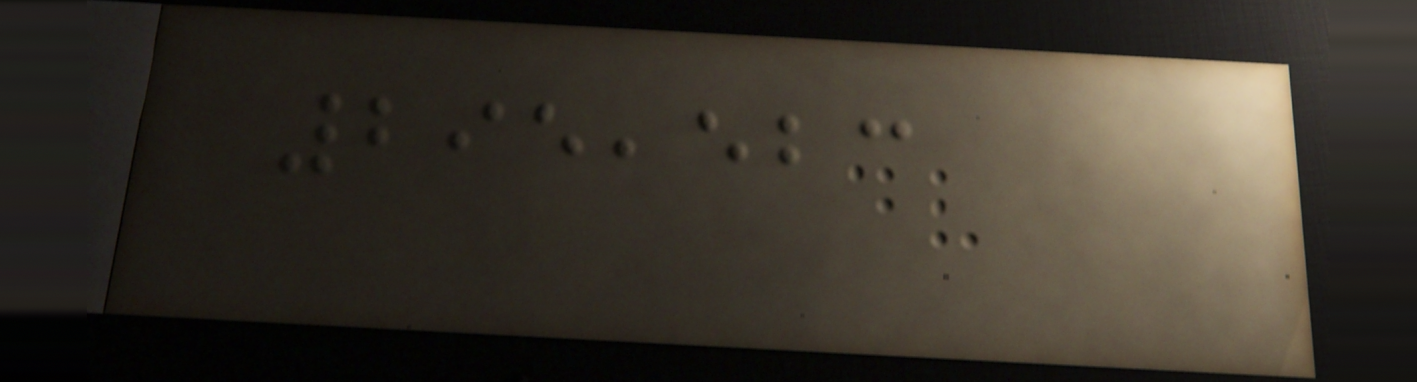295,523
